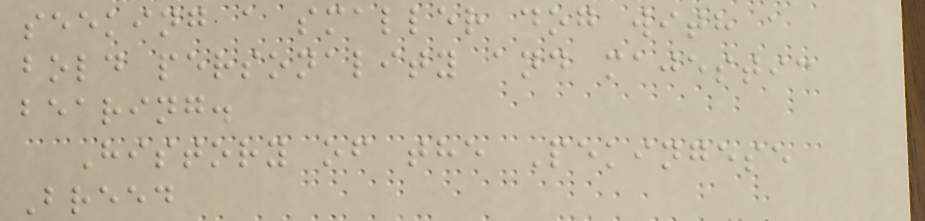seeking a smaller dog with a
bold personality and majestic
bearing.
History of the Pekingese
Breed
